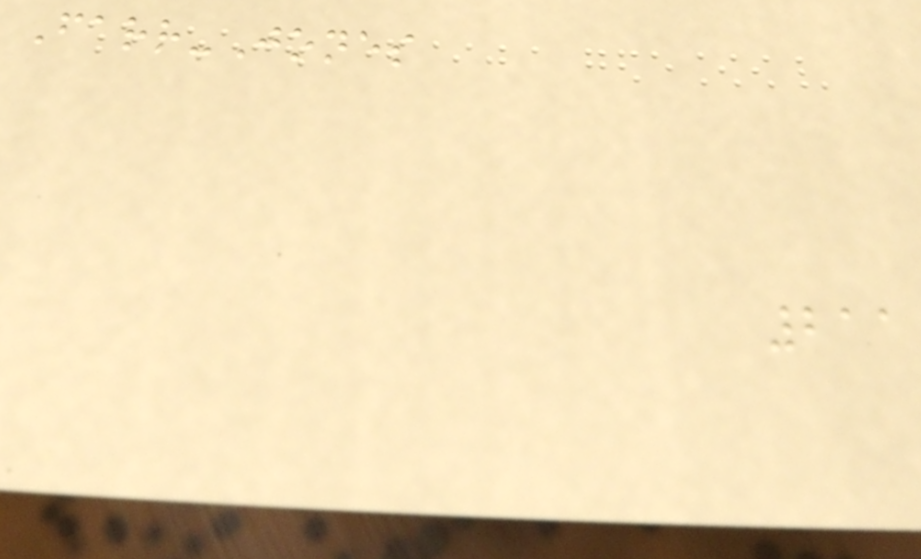Farr-Jones
211
